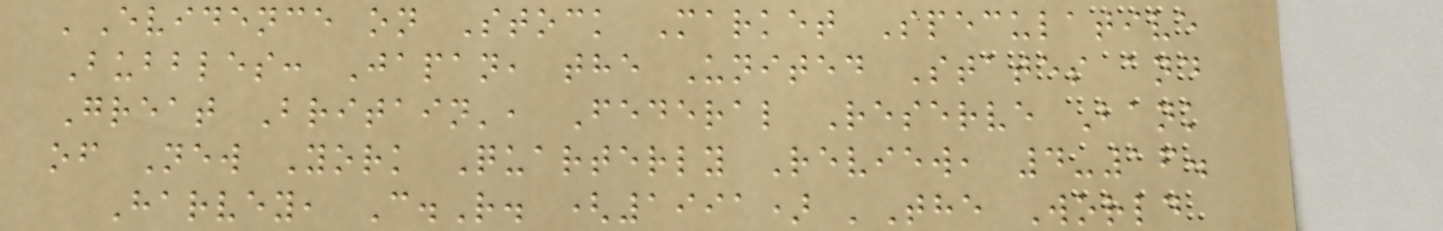'Evidence on Stock Market Speculative
Bubbles: Japan, the United States and
Great Britain', Federal Reserve Bank
of New York Quarterly Review, 4-16.
Harvey, C.R. (1991) 'The World
